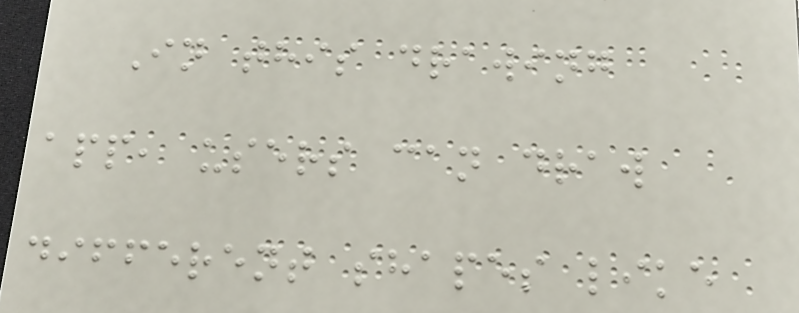In this drawing
app, users can draw
different shapes like
